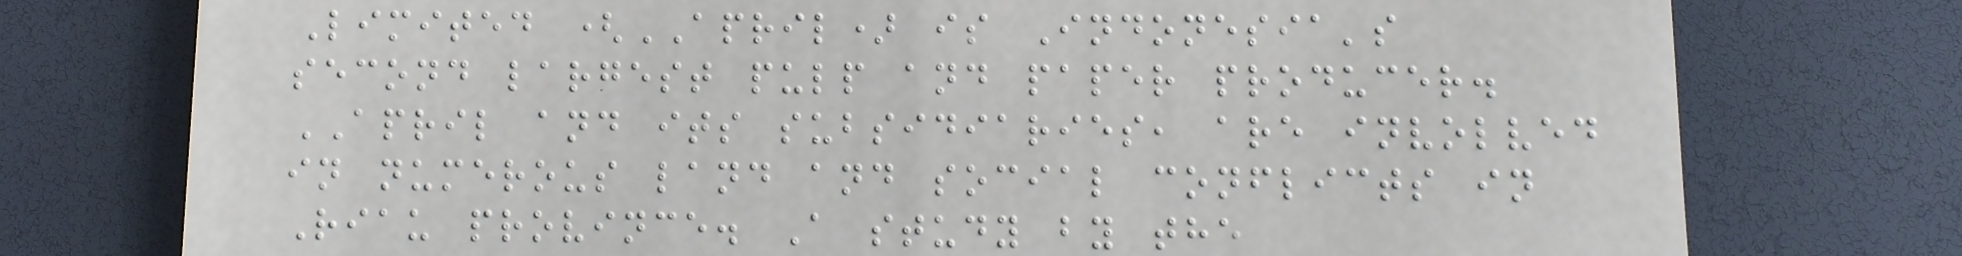Limited (APRIL) is Indonesia's
second largest pulp and paper producer.
APRIL and its subsidiaries, are involved
in numerous land and social conflicts in
Riau province. A study by the
